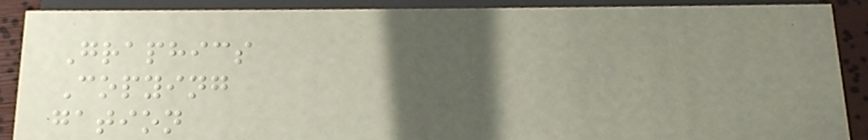Graphics
Copying
gation
